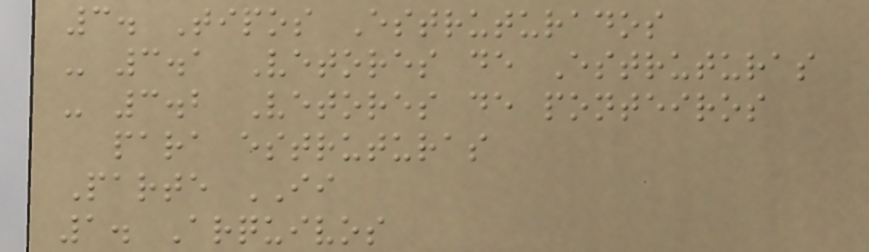3. Tipos Estruturados
- 3.1 Vetores de Estruturas
- 3.2 Vetores de ponteiros
para estruturas
Parte II
1. Arquivos
